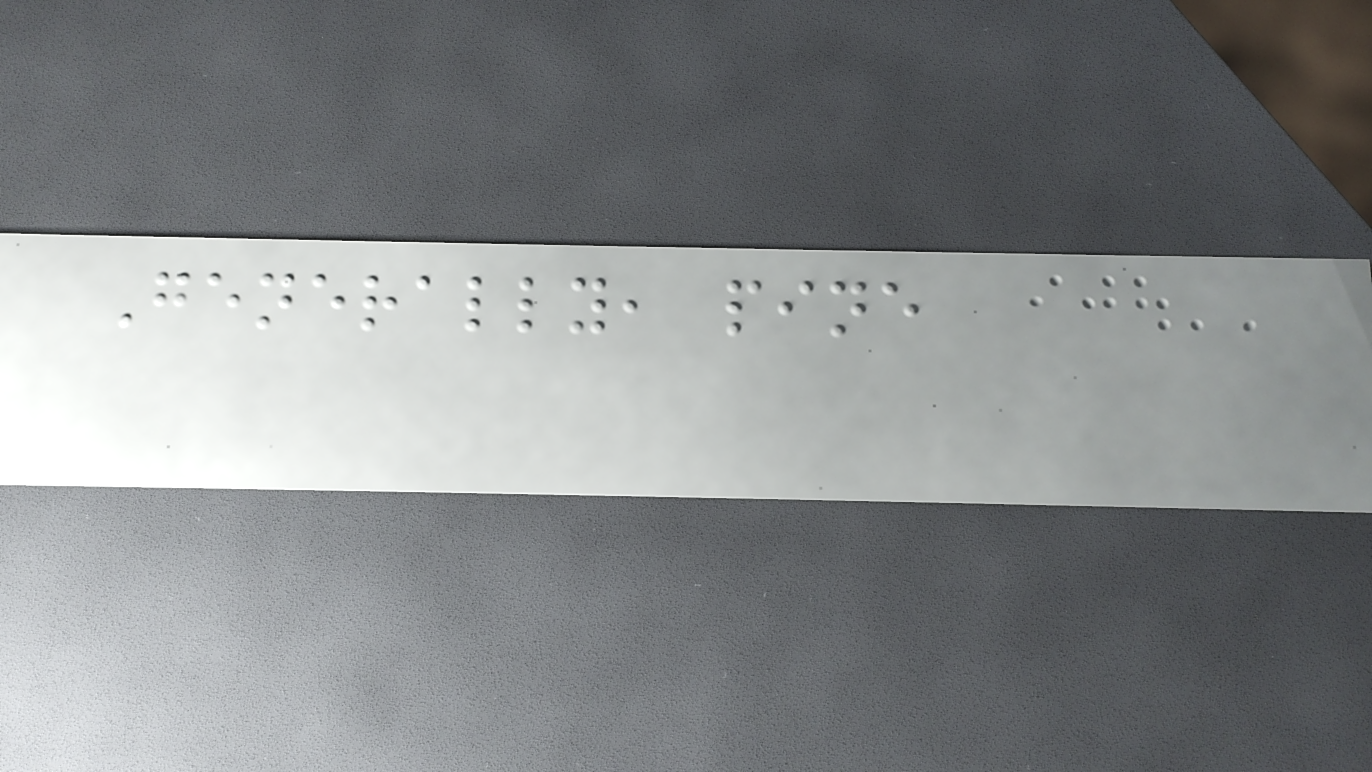Generally, pine
